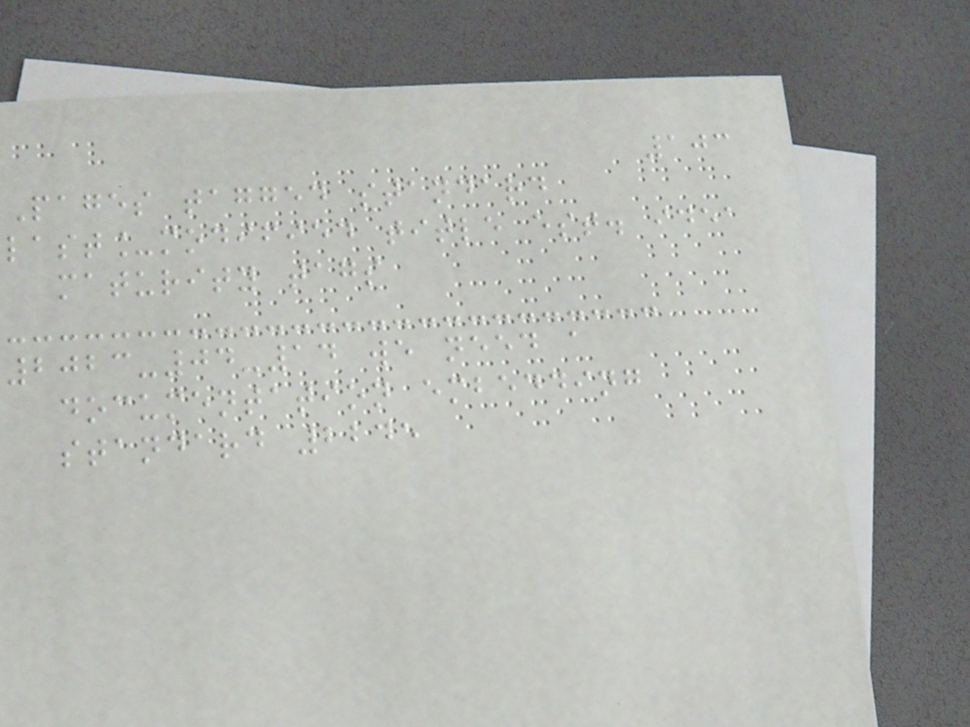103
Pages tagged standard
last_modified title est. idea
maturity tags
2023-04-14 we need a
documentation embedding
standard 2245
